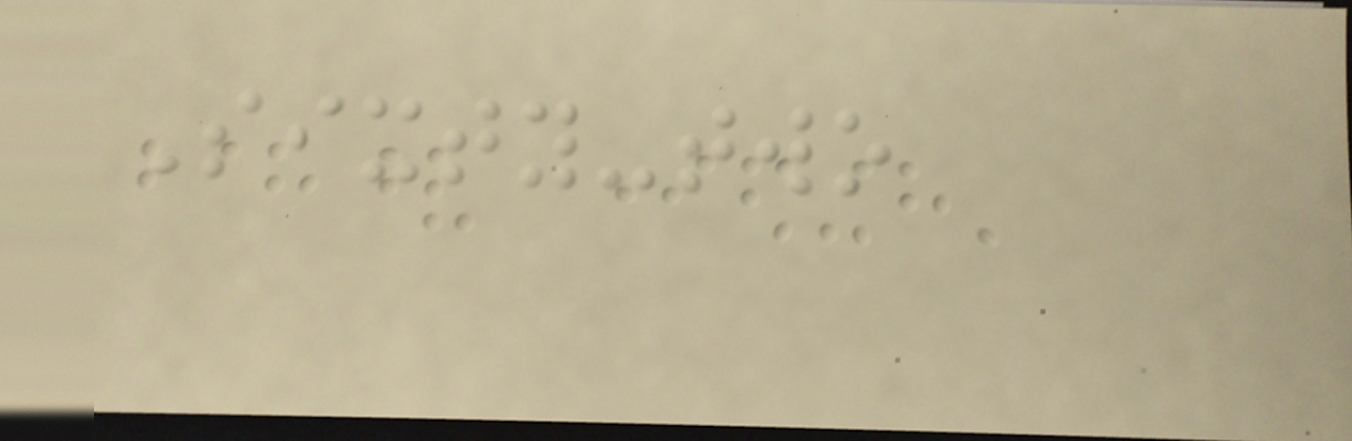Sixty-two
